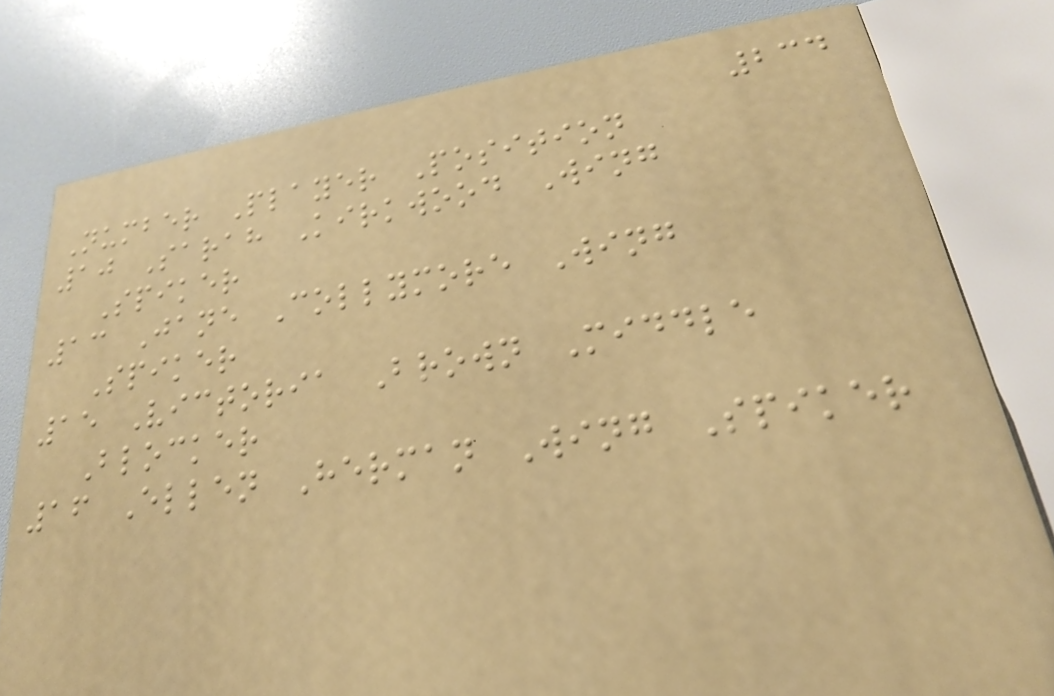234
Number Player Position
10 Sarah Kirkwood Wing
Spiker
13 Jane Collymore Wing
Spiker
15 Victoria Brown Middle
Blocker
16 Ellen Herman Wing Spiker
